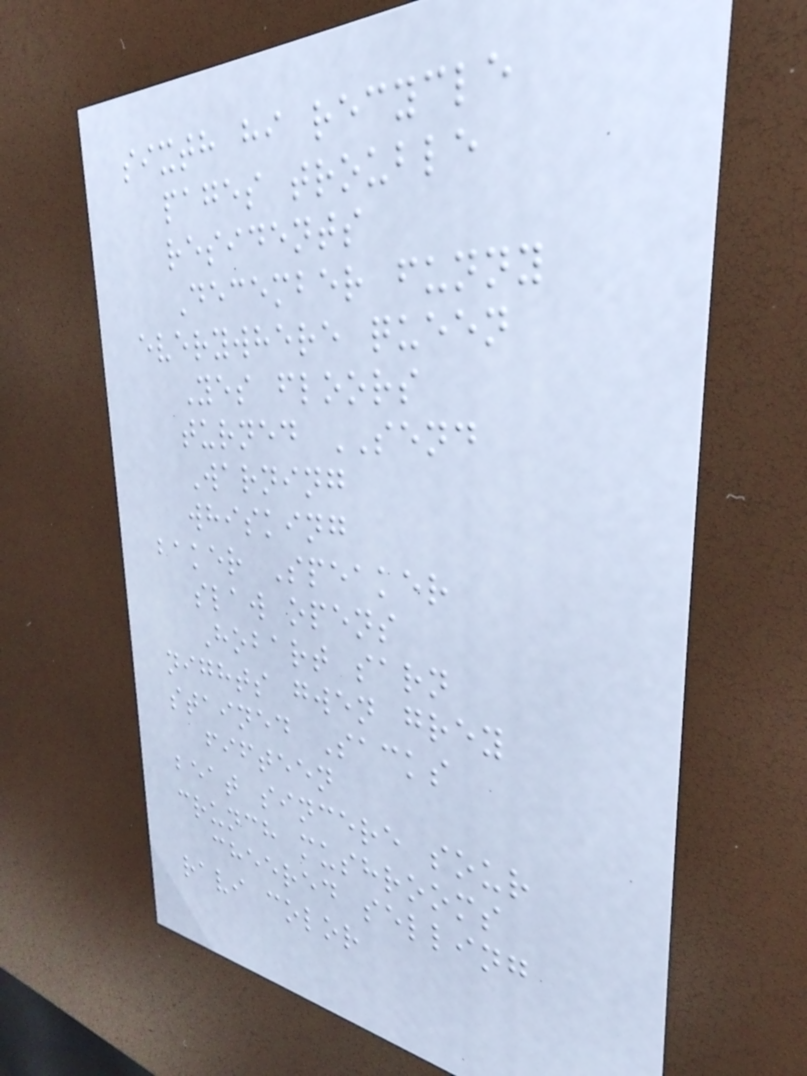sixth hi recycle
pages trouble
residents
December funny
everywhere queen
Yes floors
turned SEND
Warning
whisking
baker Speaker
slaw opens
Hobart sarn
nights gwen grey
stained Sacks
fifteen
beat sincere sour
crunch mushrooms
cheered selling
ravi color
